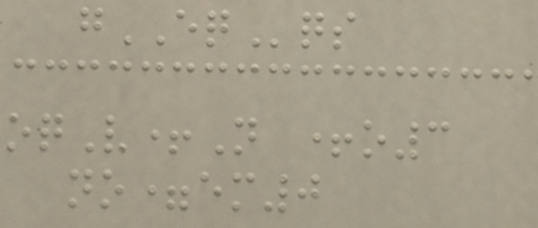gEQqs
oqV+N +o3
no=em0
